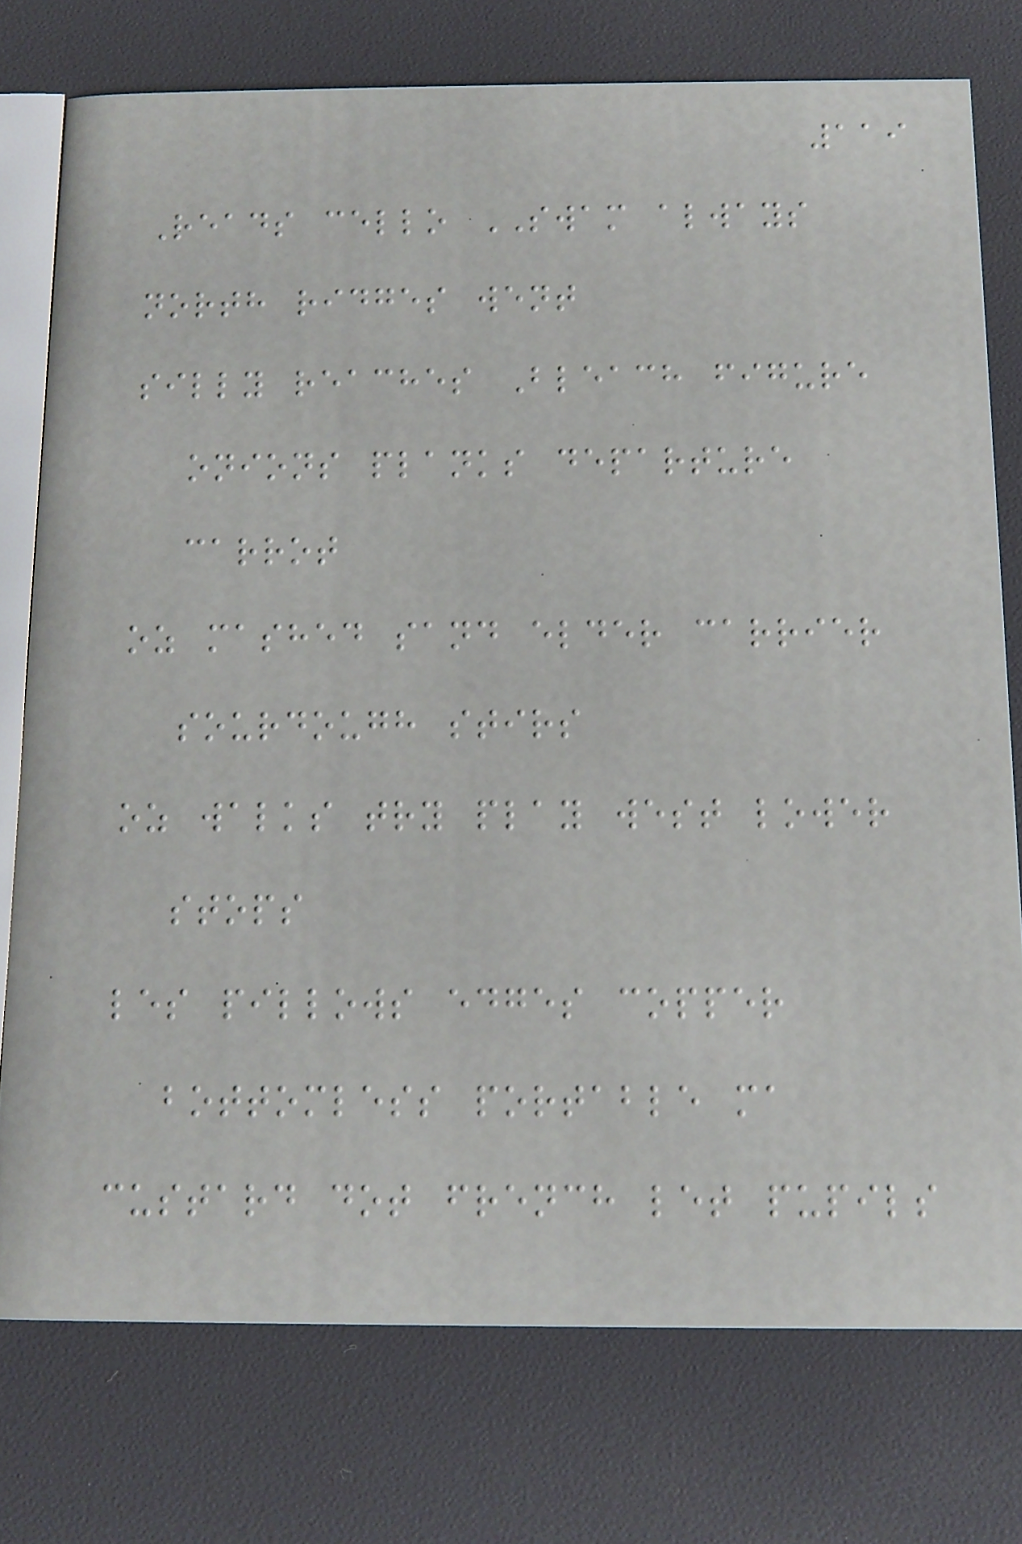119
Reads cello SWAM always
north ridges went
silly reaches Bleach figure
onions planks departure
carrot
oz mashed sand elder carrier
sourdough stirs
oz walks try play west lower
stops
les pillows edges copper
bottomless portable ma
custard dot french let pupils
